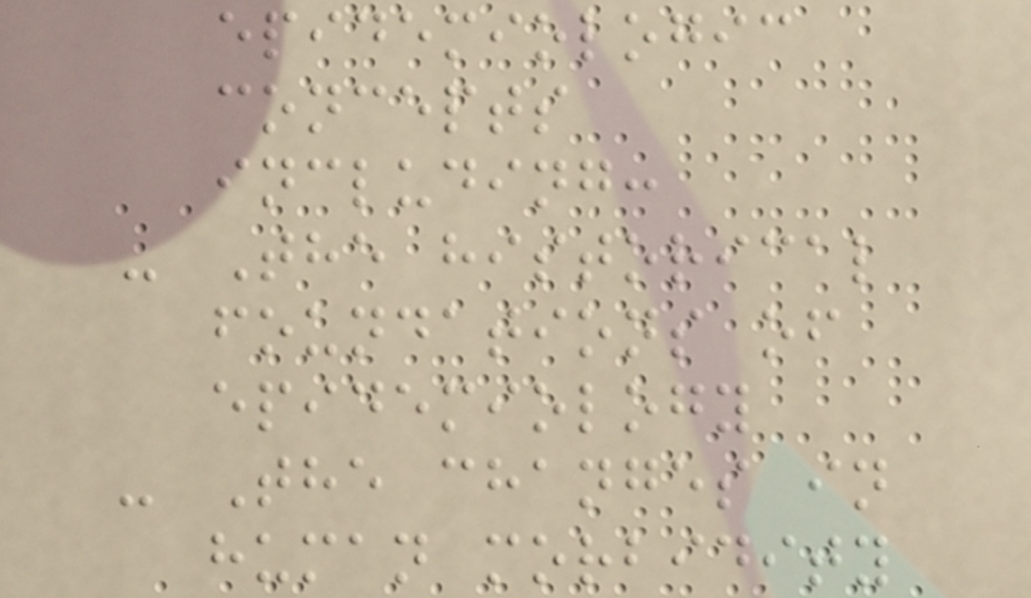epidemiologic
concepts
including:
- The historical
foundations of
epidemiology
- The changes in
human morbidity
